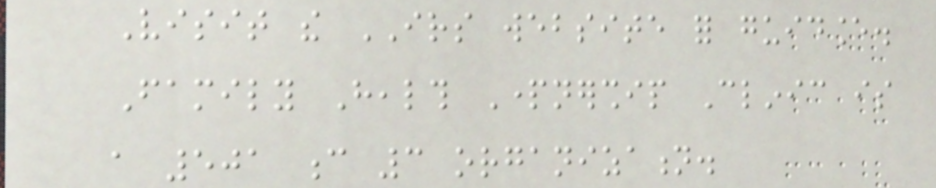Visit the IRS website for guidance.
Family Health Partnership Clinic is
a 501 c 3 organization.
